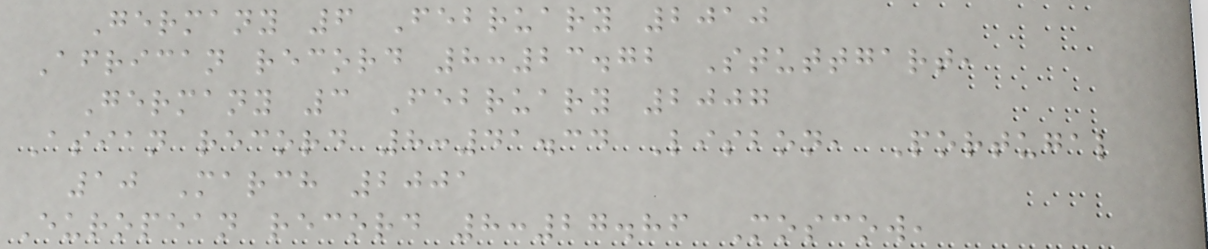Germany 6 February 2010
African record 8:23.72 Stuttgart,
Germany 3 February 2007
Asian record 8:41.34 Lisbon, Portugal
10 March 2001
European record 8:27.86 Moscow,
